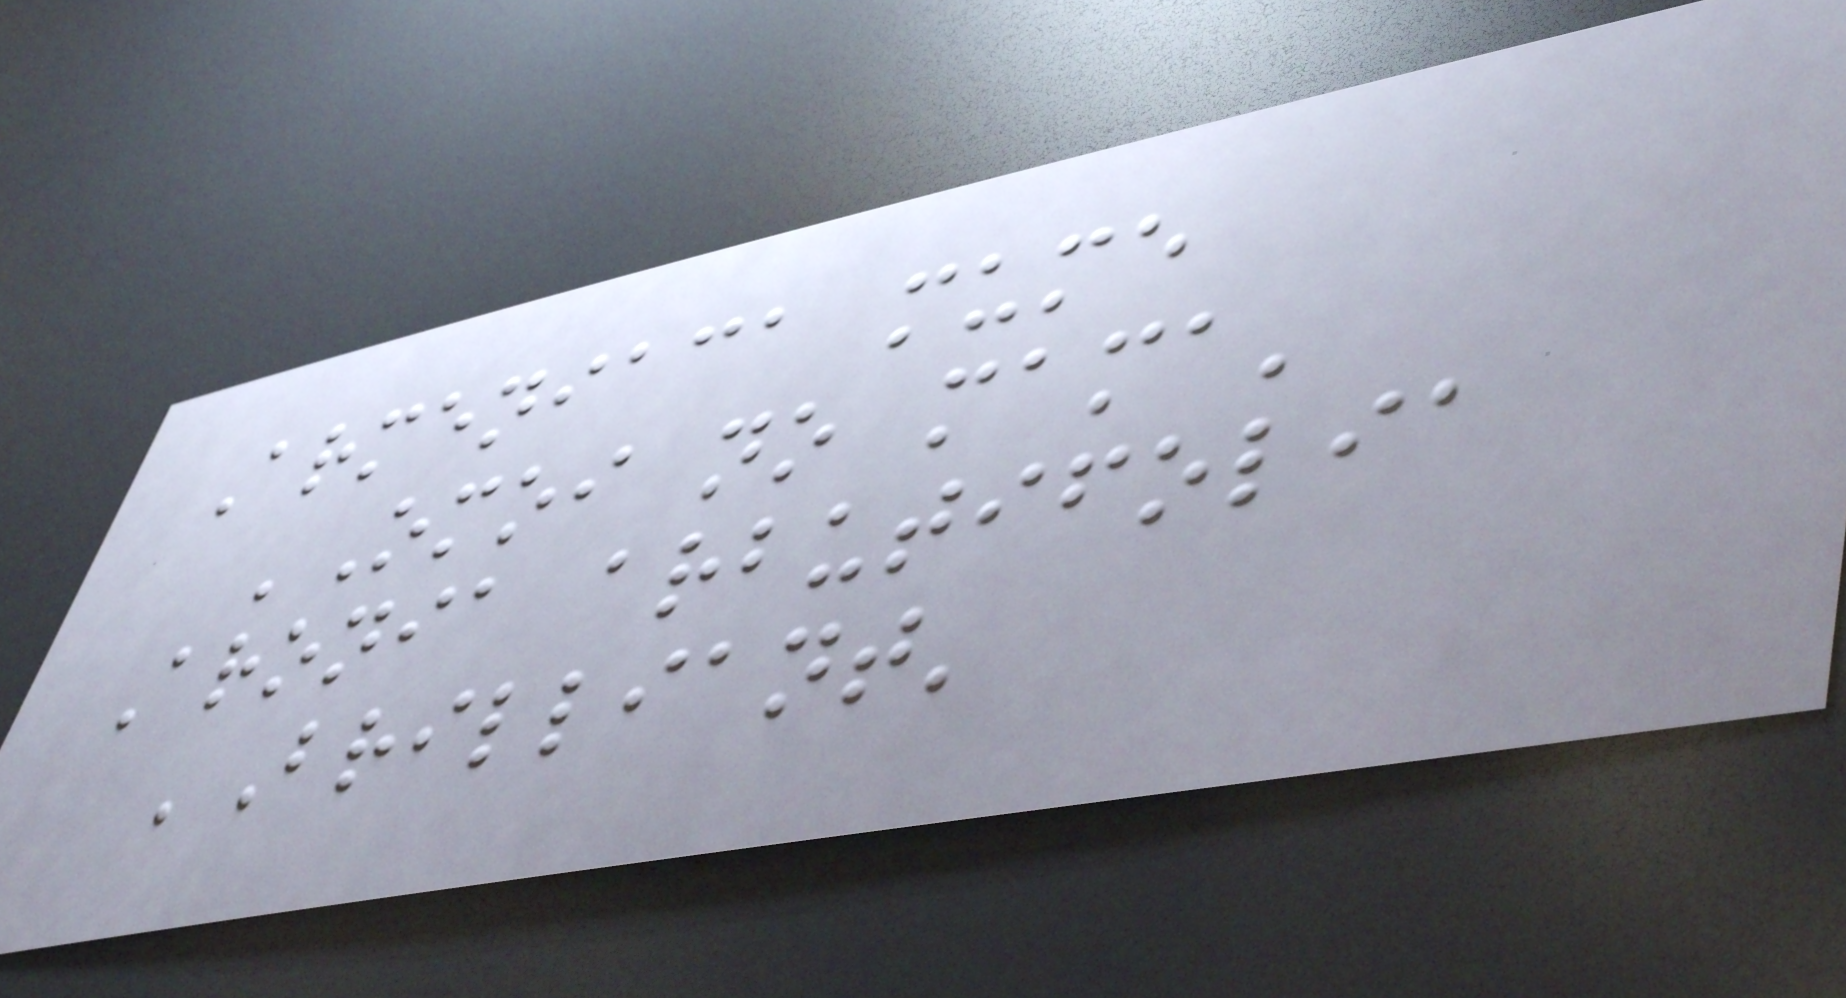Armeniaca mume
'Omoi no mama'
Aronia arbutifolia
'Brilliant'
